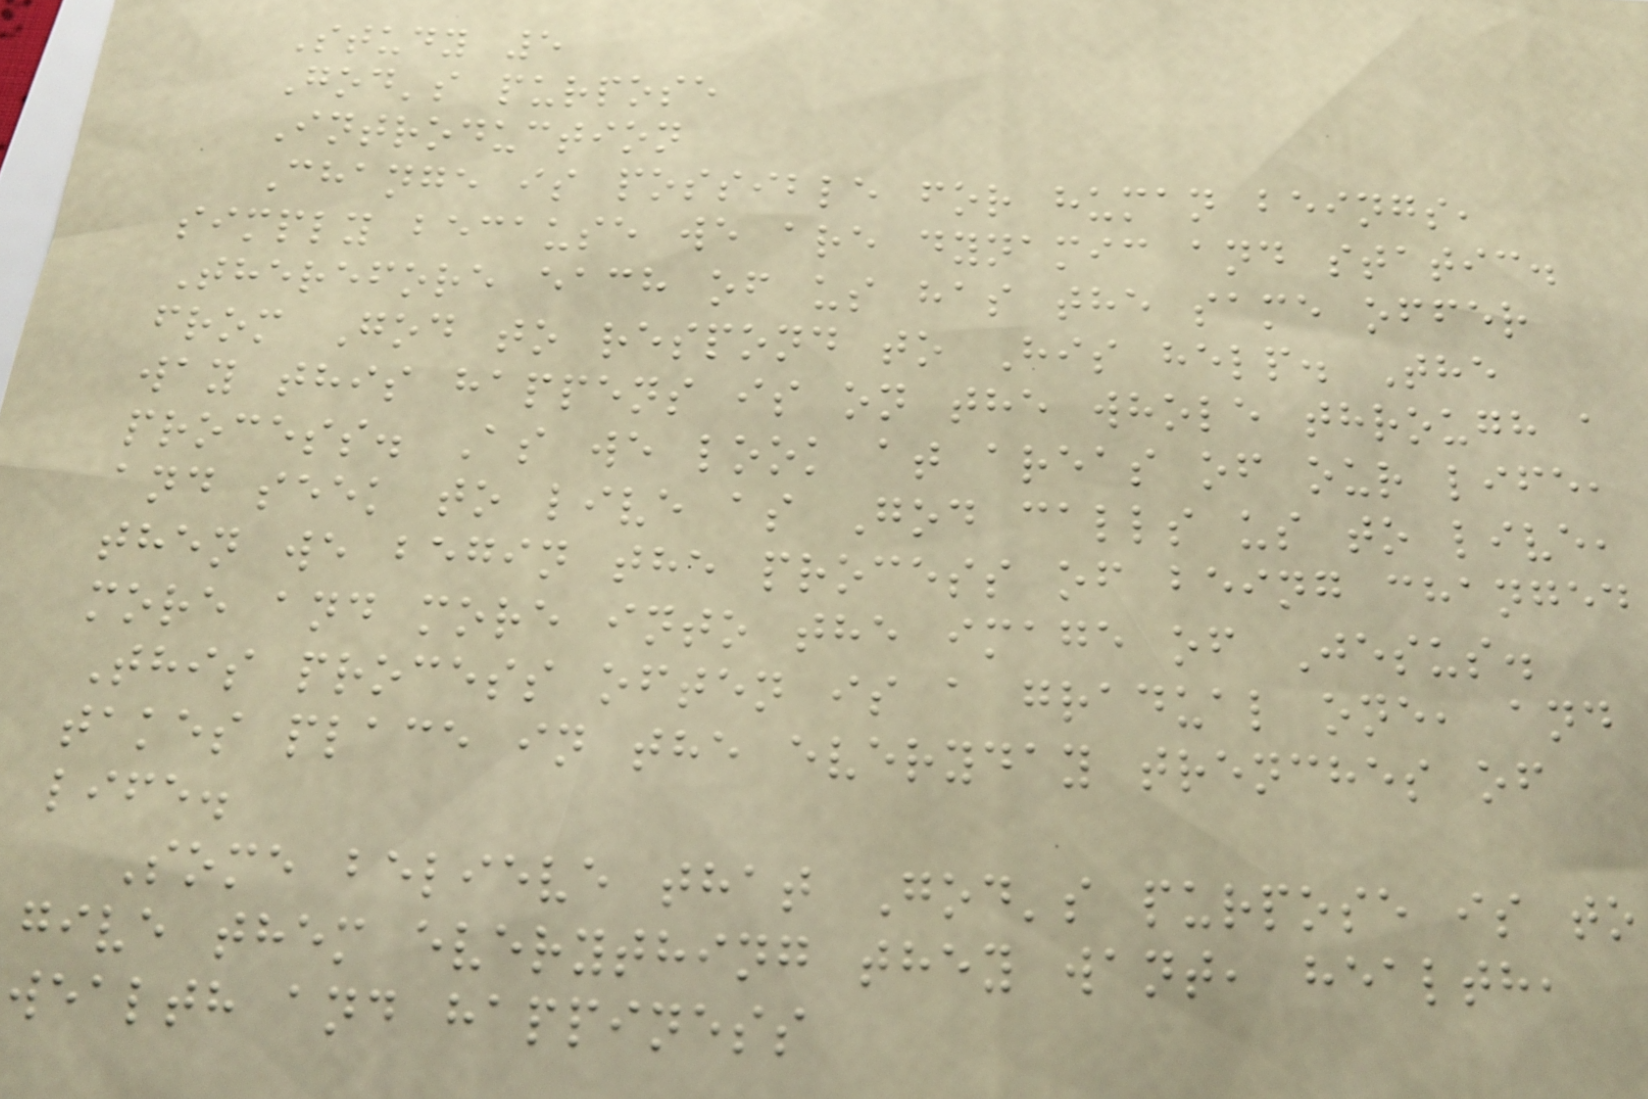Study 5
God's purpose
Introduction
Change is possible for human beings,
simply because we are dynamic and static.
Therefore each of us has the same offer
from God to respond to His help. The
way this happens is on the whole through a
process. As we look at areas of our life,
and seek to live as God calls us to live,
then we begin the process of being changed
more and more into the image of Jesus.
This process often is a gradual one, and
takes place in the everyday trenches of
life.
Some believe that God's purpose is to
give them everything they want, health,
wealth and happiness
